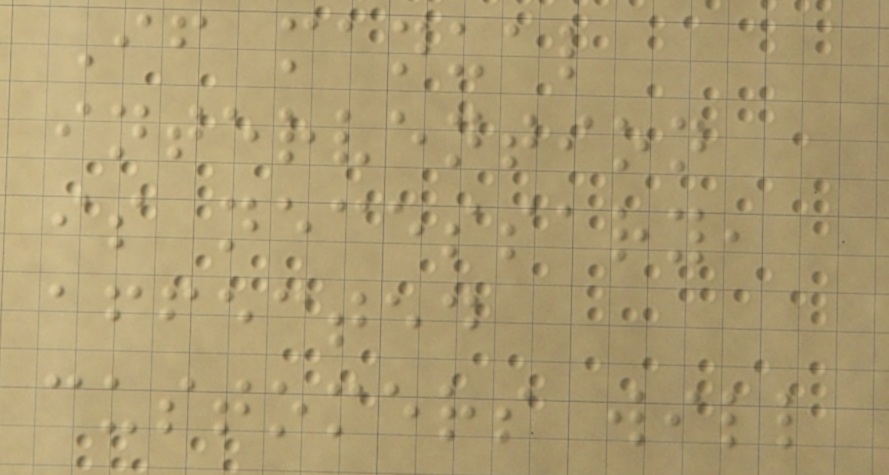If manual
intervention
is necessary,
affected
customers will
